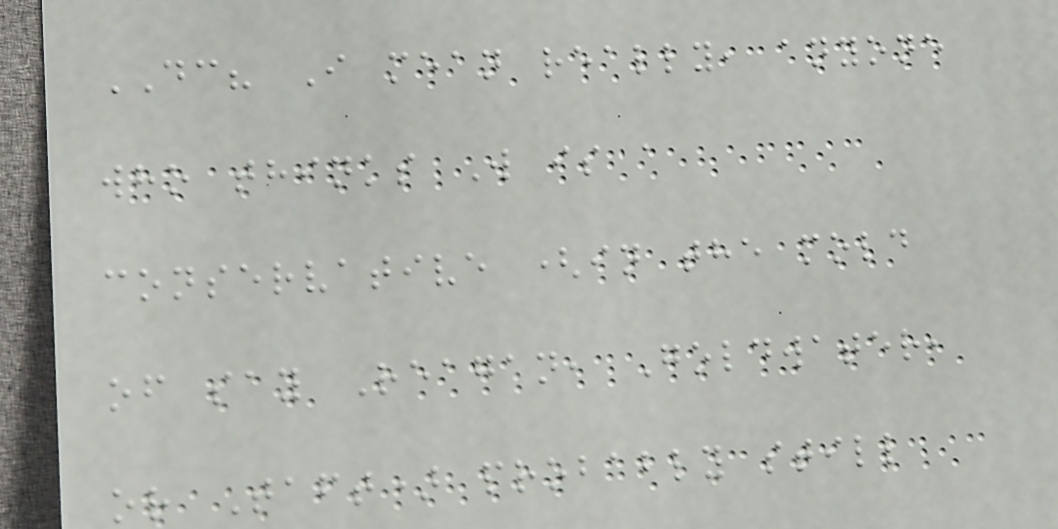DC? I mean really, anyone
who thinks W is a
conservative (in the mold
of say Reagan, Goldwater,
or Taft) probably still
